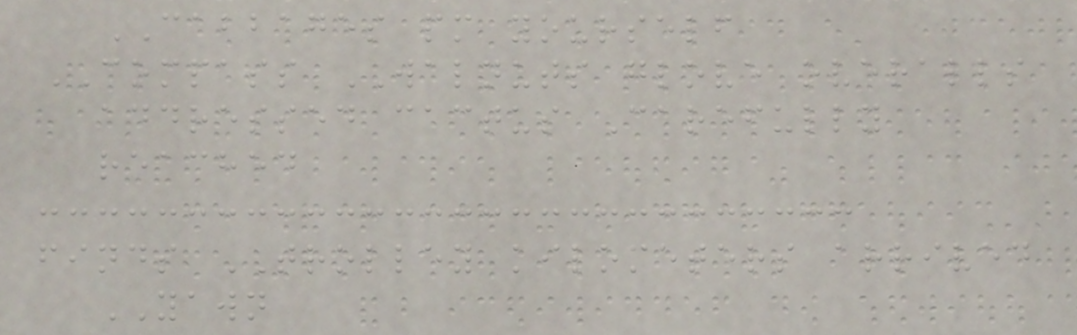CABBAGES pm yourself
COMPASS WALNUTS glove overalls
addressed cactus Carefully
reached
finds TROLLEY kilometers arrived
YAWN
